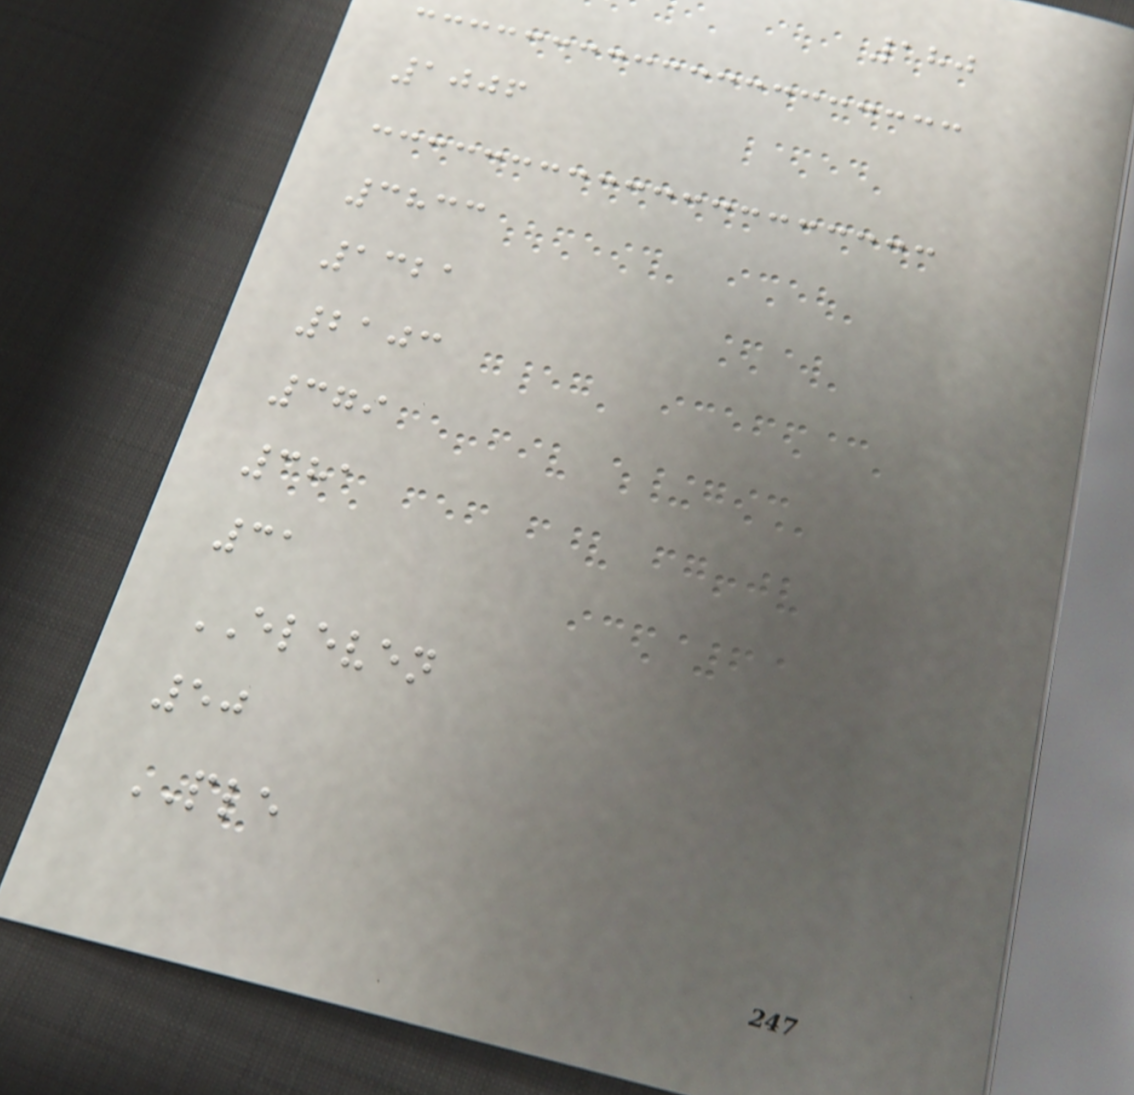180
1006
3833
1321
2103
379
381
31
ELEVEN
50
PLE
